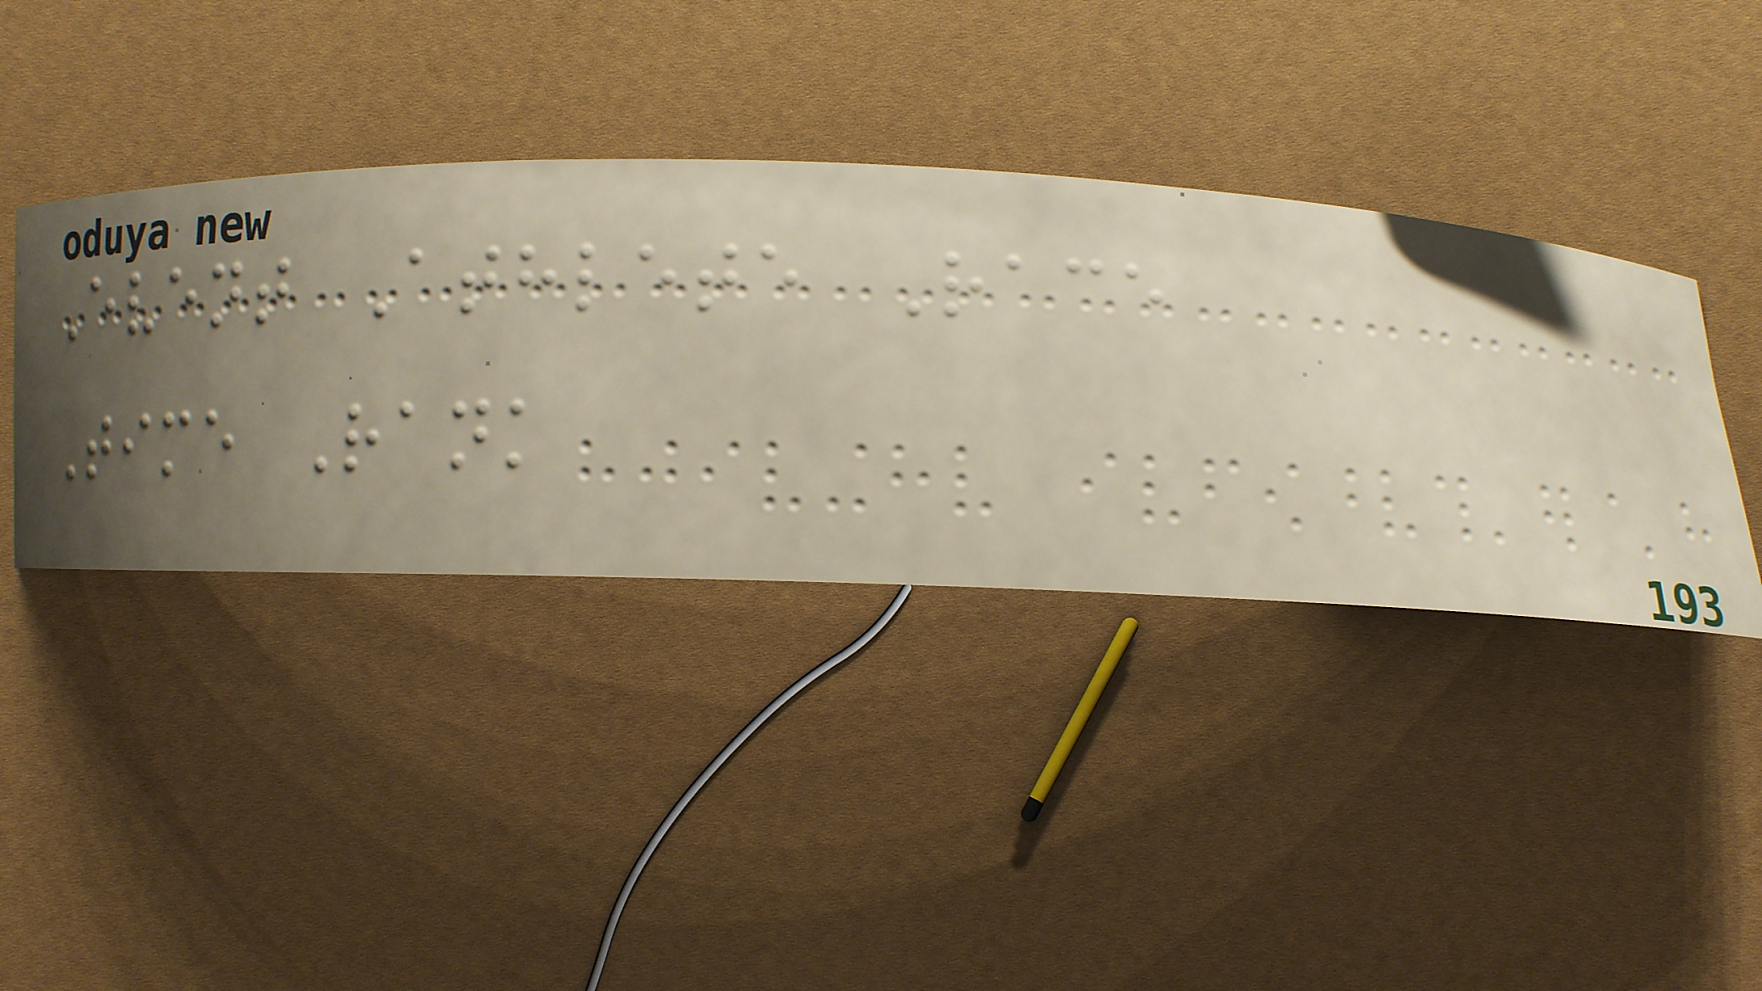Event Athlete Race
Time Rank
